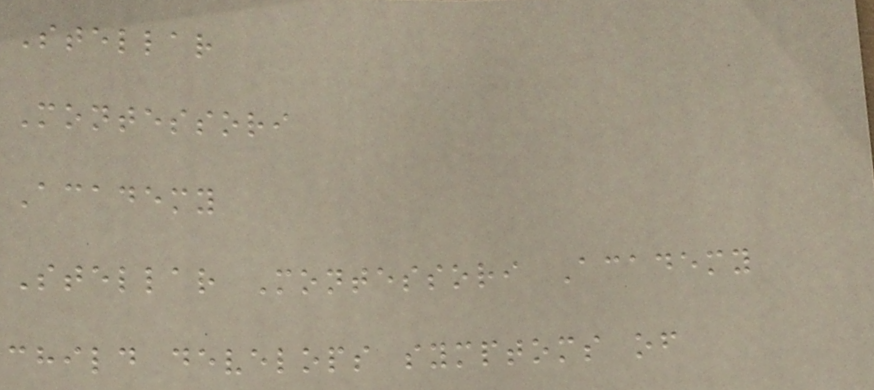Stellar
Montessori
Academy
Stellar Montessori Academy
child develops symptoms of
